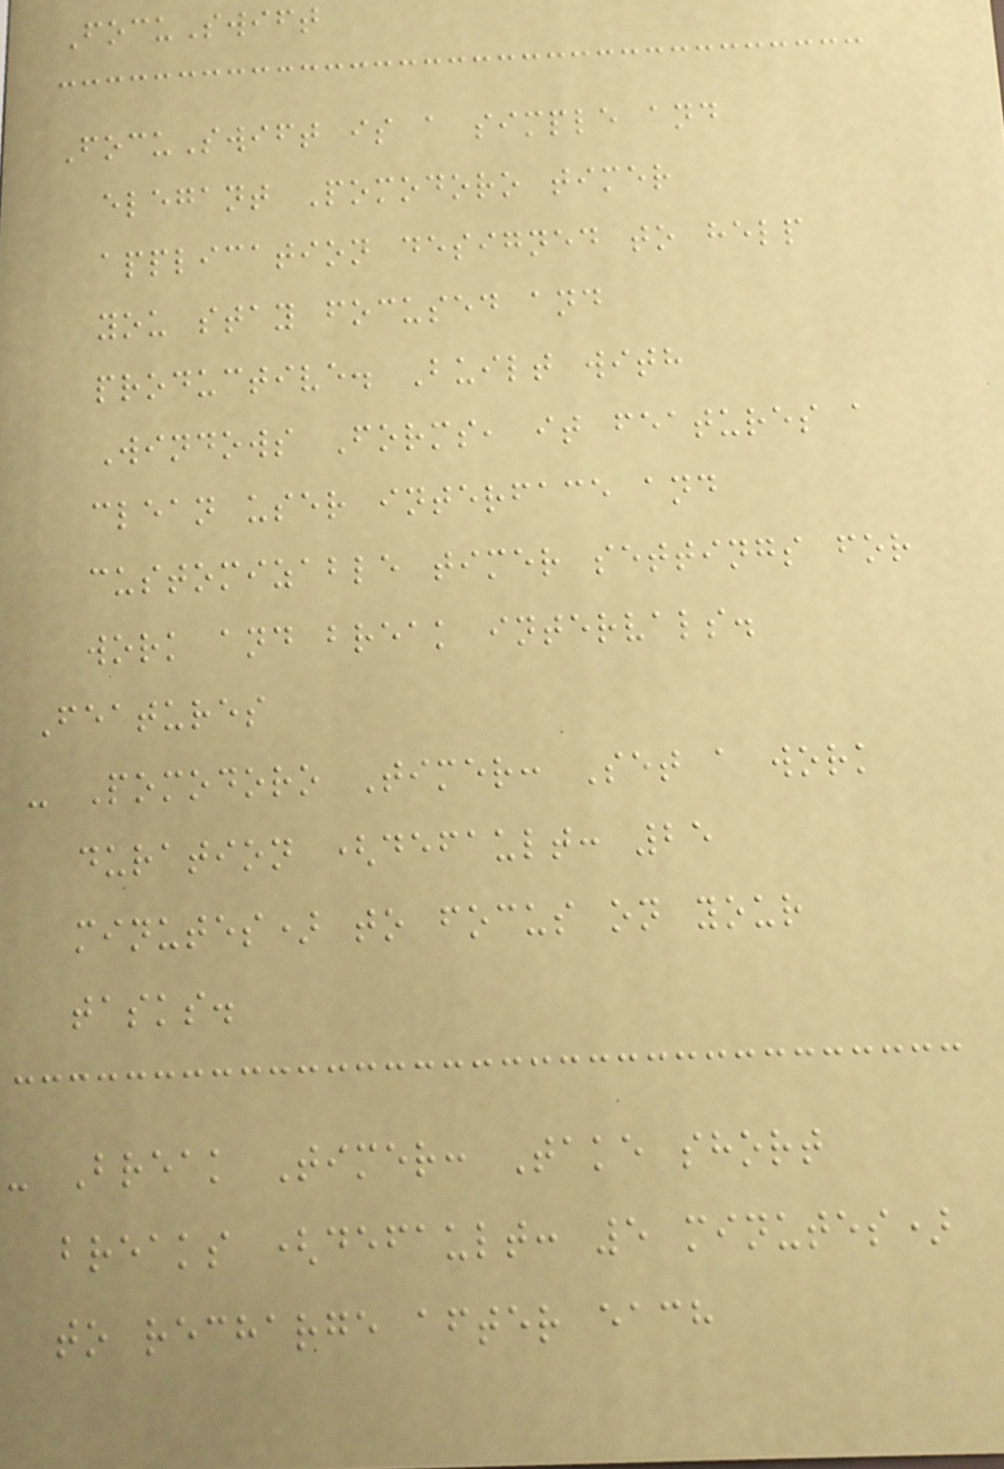FocuSwift
FocuSwift is a simple and
elegant Pomodoro timer
application designed to help
you stay focused and
productive. Built with
Windows Forms, it features a
clean user interface and
customizable timer settings for
work and break intervals.
Features
- Pomodoro Timer: Set a work
duration (default: 25
minutes) to focus on your
tasks.
- Break Timer: Take short
breaks (default: 5 minutes)
to recharge after each
